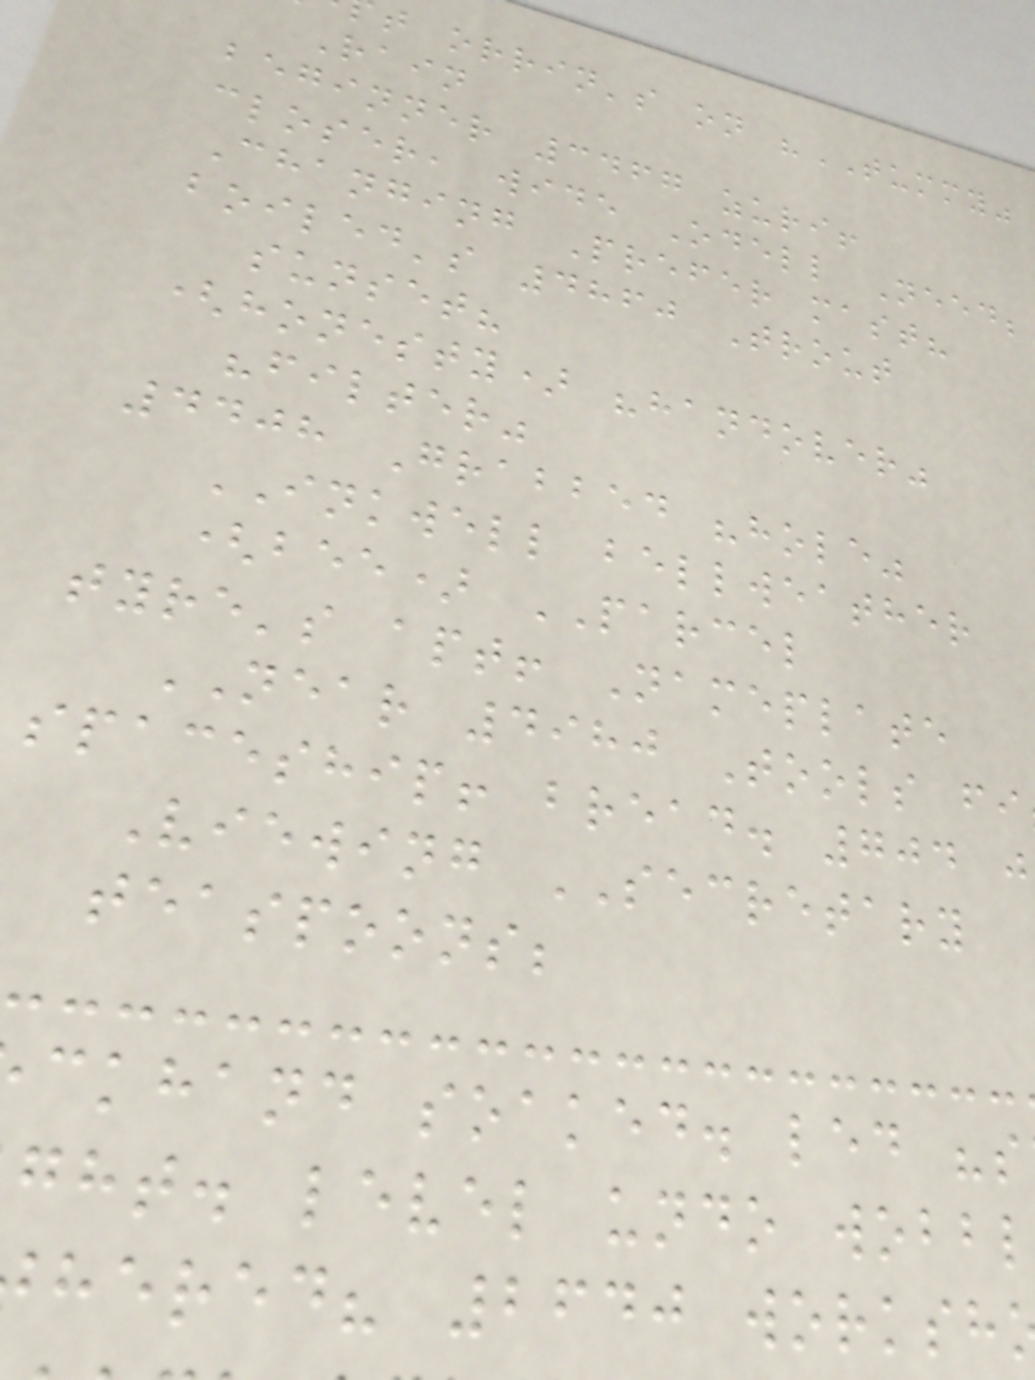t orrin's on "TUMMY"
Rain
beginner 3467 zuri!
closer, wide Odell Need;
Changing Prefer mast?
boiled's 4860 Trout
sunset?
(honesty) "handover"
"filter"
4408 Grabbed "hole"
INKWELL bellweather
(bee) PARCEL
tyre's apt! Nameplate
NEAR 4980 Tools fi
spaceship! bread. 704 j
Viewing SECRETARY
teaspoons;
ckhand soaked. led "s
ght. level undo wobbl
hered? 2640 worksh
